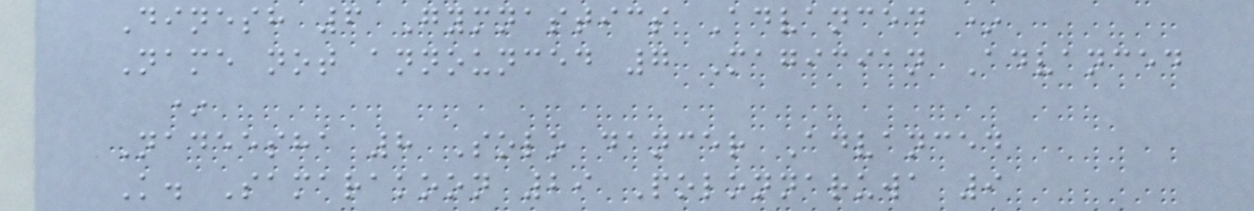Dinesh 6 Gymnastics Advanced *
Name not announced 7 Magician Advanced
*
Nadeesha 8 Solo dancer Advanced
K. Samarakoon 29 Polonnaruwa 9
